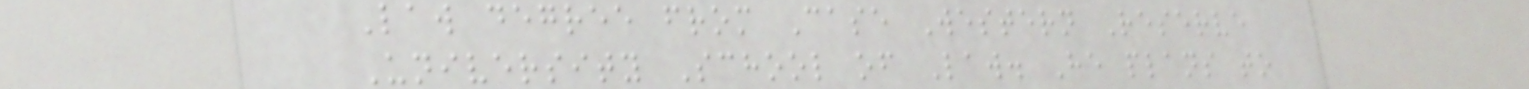Law degree from Case Western Reserve
University School of Law. He plans to
